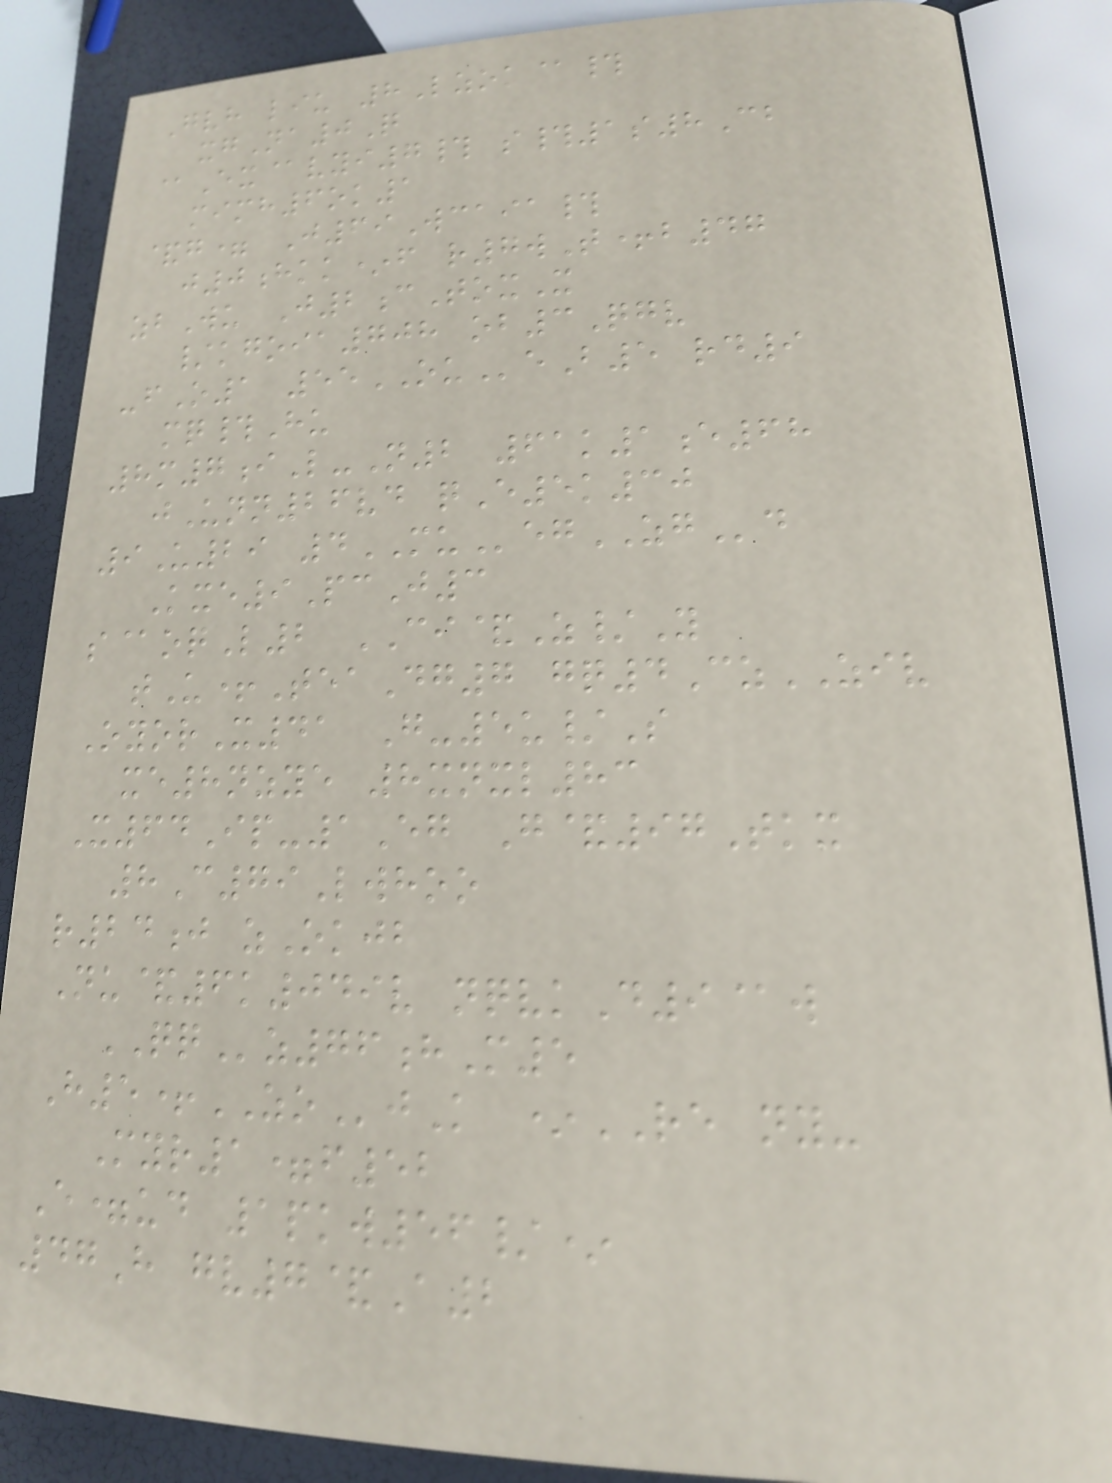Gvh liu 8Lzok@#
xgNa0Q
@Ex@vyi7# s#1s8Cb
mimh6ok1
&g= J69Wcaia#
j0hkk*f r7wT+b47
zbWu J2cToxX
/kgoia708 ob3Qgv
-fO1 55OUeB5 rd9
mq#Hu
8m7iL-N2 61k1e68
jUnn26vd qE5k30
9U29 4MUegZGd
Kxe9PcJ3
s@oqL2 CI&Z/Y
tU+TeaDg7 gq4CzZIV
OyorX41 G-5u/S
xe8nzye 8xnxl83
X64Ip-1Eg G&97Tkx
8C79Lwhoo
r24j zOkjb
Nu&6k049v nqvkD9@w
QQz76hM5
H5+ZOjK *RE ny-
Myr1=f52
E=ud 1pkw56/*
47H gv7&A2
